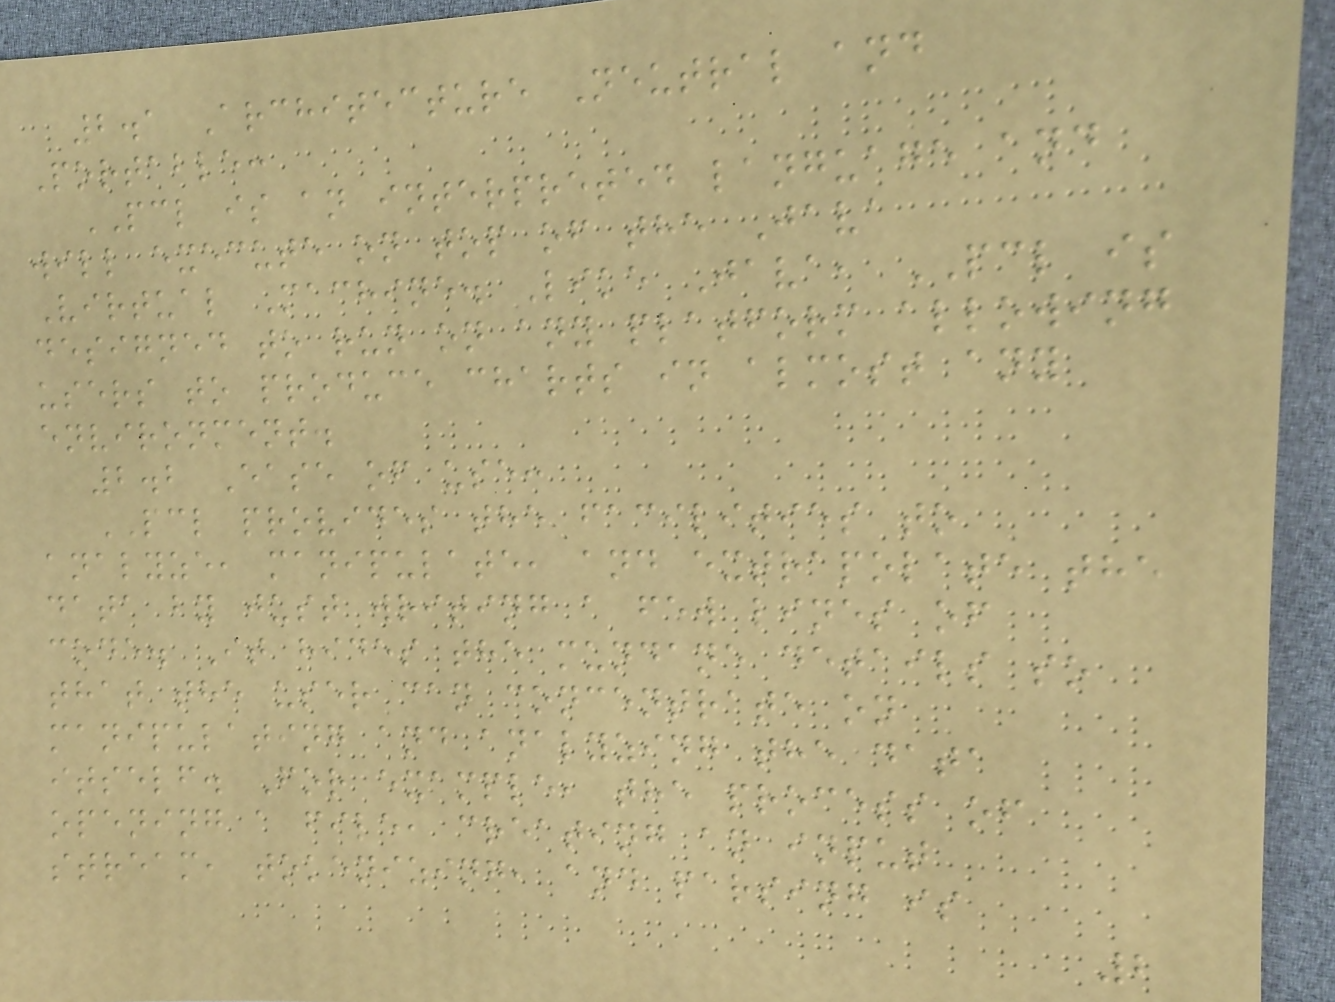2.1 Architecture Neutral and
Portable:
PCL is an interpreted language and
will execute on top of the Java
Virtual Machine. Like Java, PCL is
designed to run on any platform allowing
users to produce charts in almost any
environment.
2.2 Ease of use:
PCL provides the facilities to
analyze, manipulate, and extrapolate the
data by just writing a few lines of
code. It hides the mundane details so
that the user can concentrate on
manipulating and analyzing the data
itself. For example, the process of
opening a file, creating an input
stream, tokenizing, and parsing is
2
